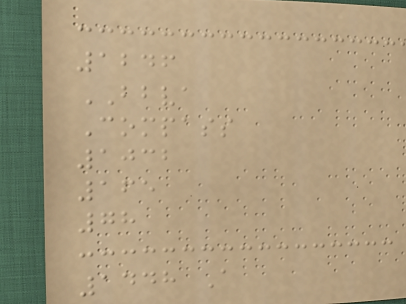1246
BBVA
Compass
1032
165
78
1448 A
